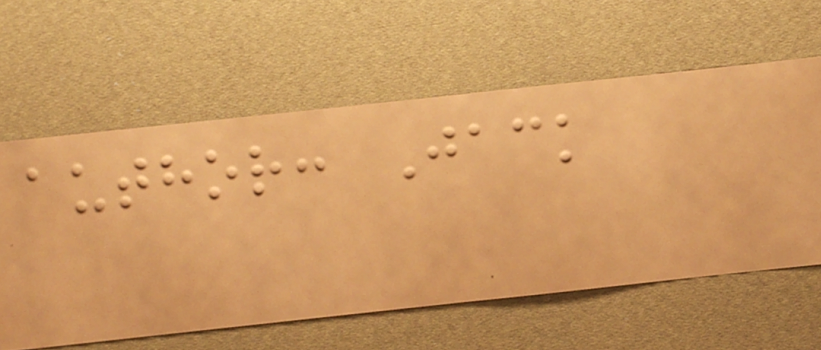author: Jack
